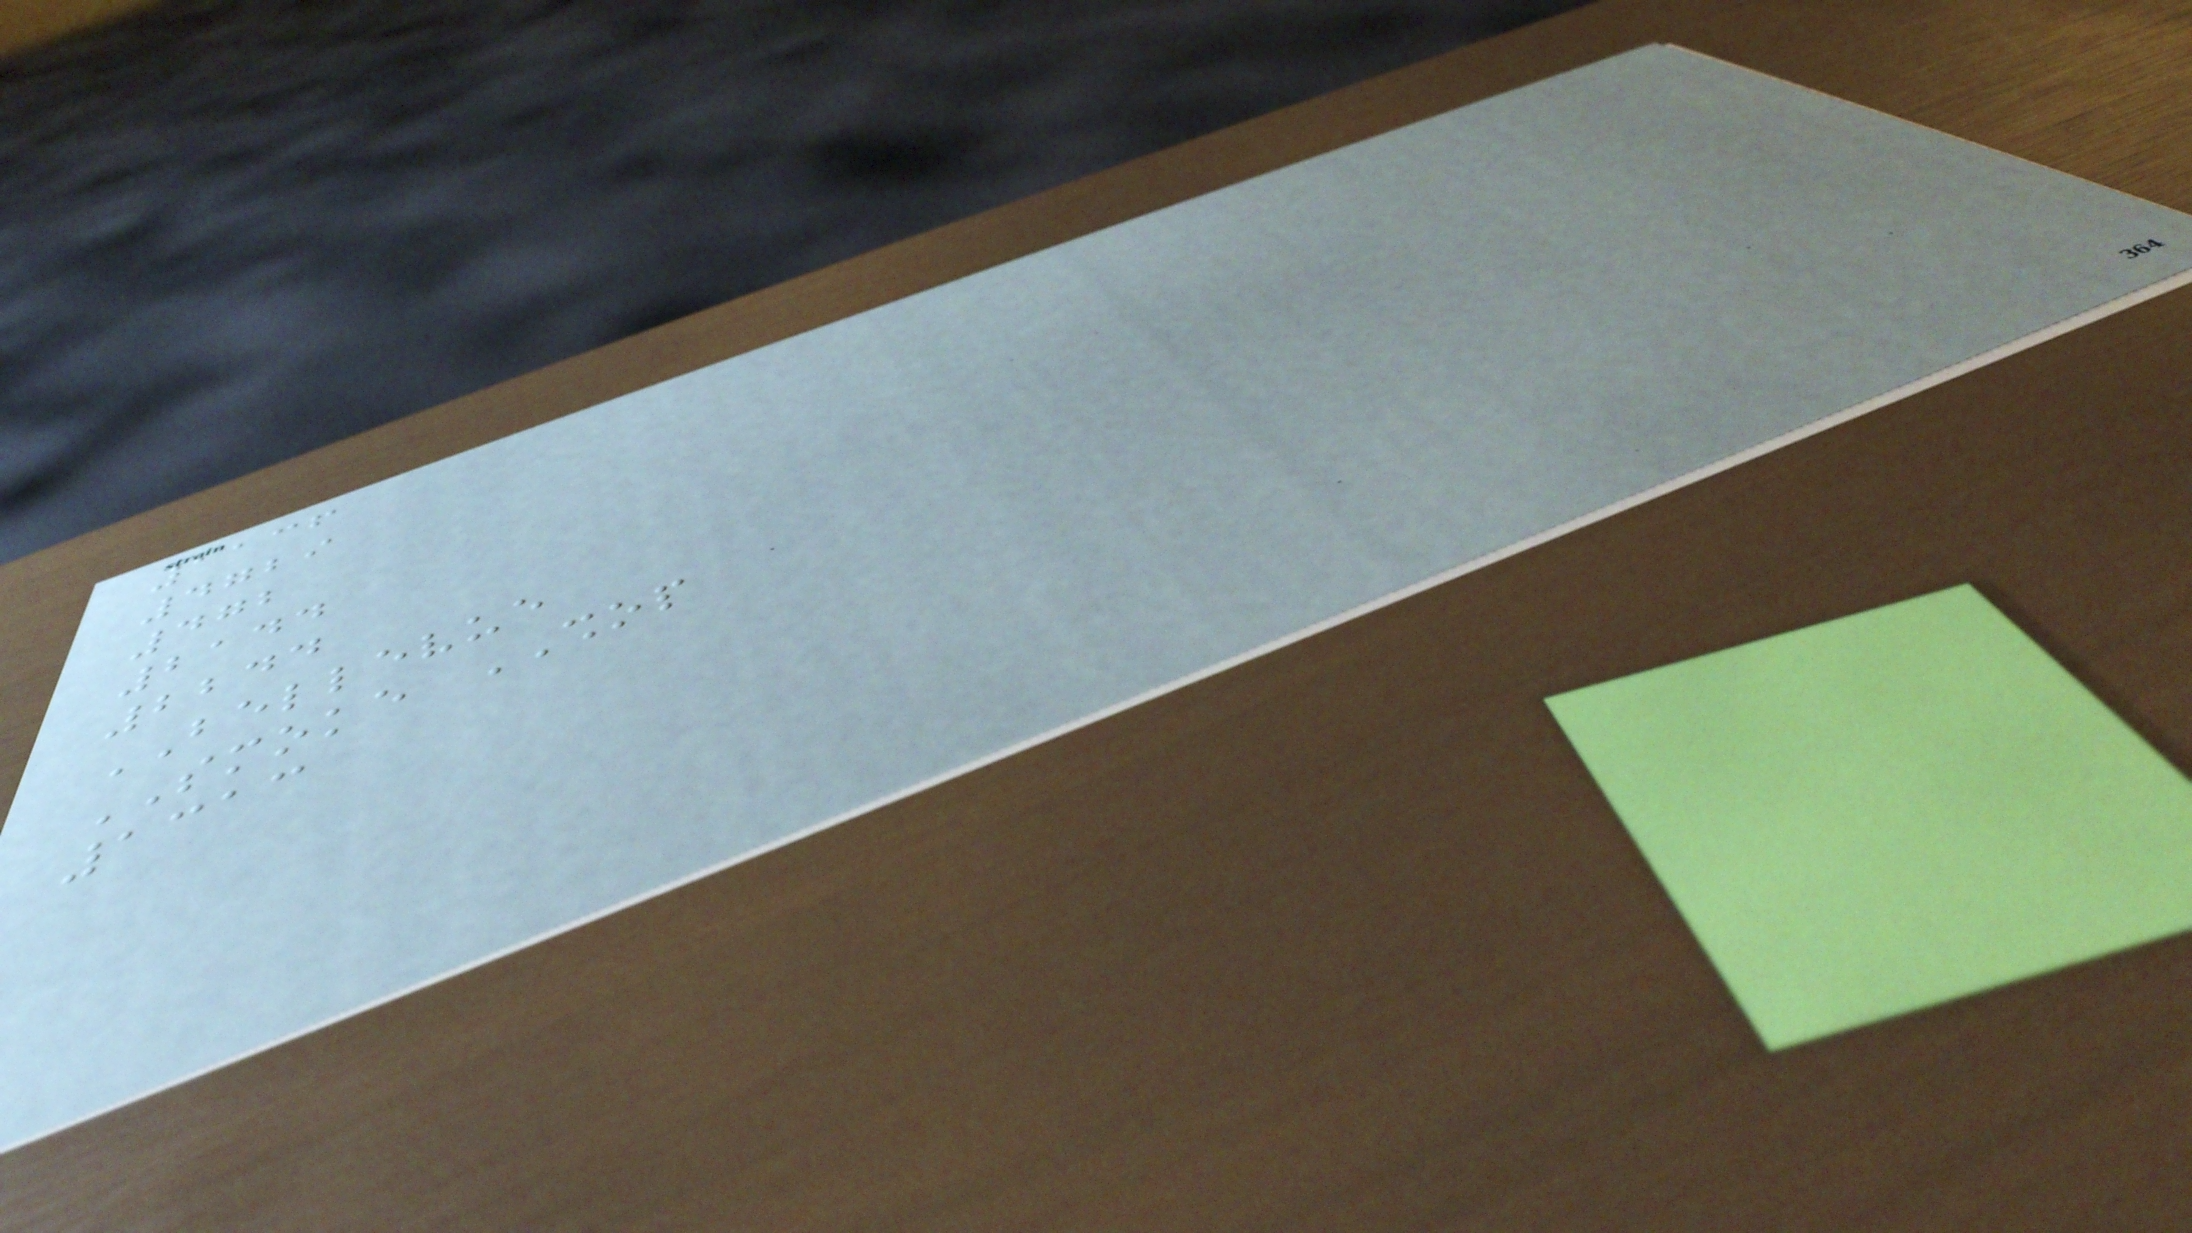1136
4729
472
2144
2244
BELLEVUE
SMOKE SHOP
1313
